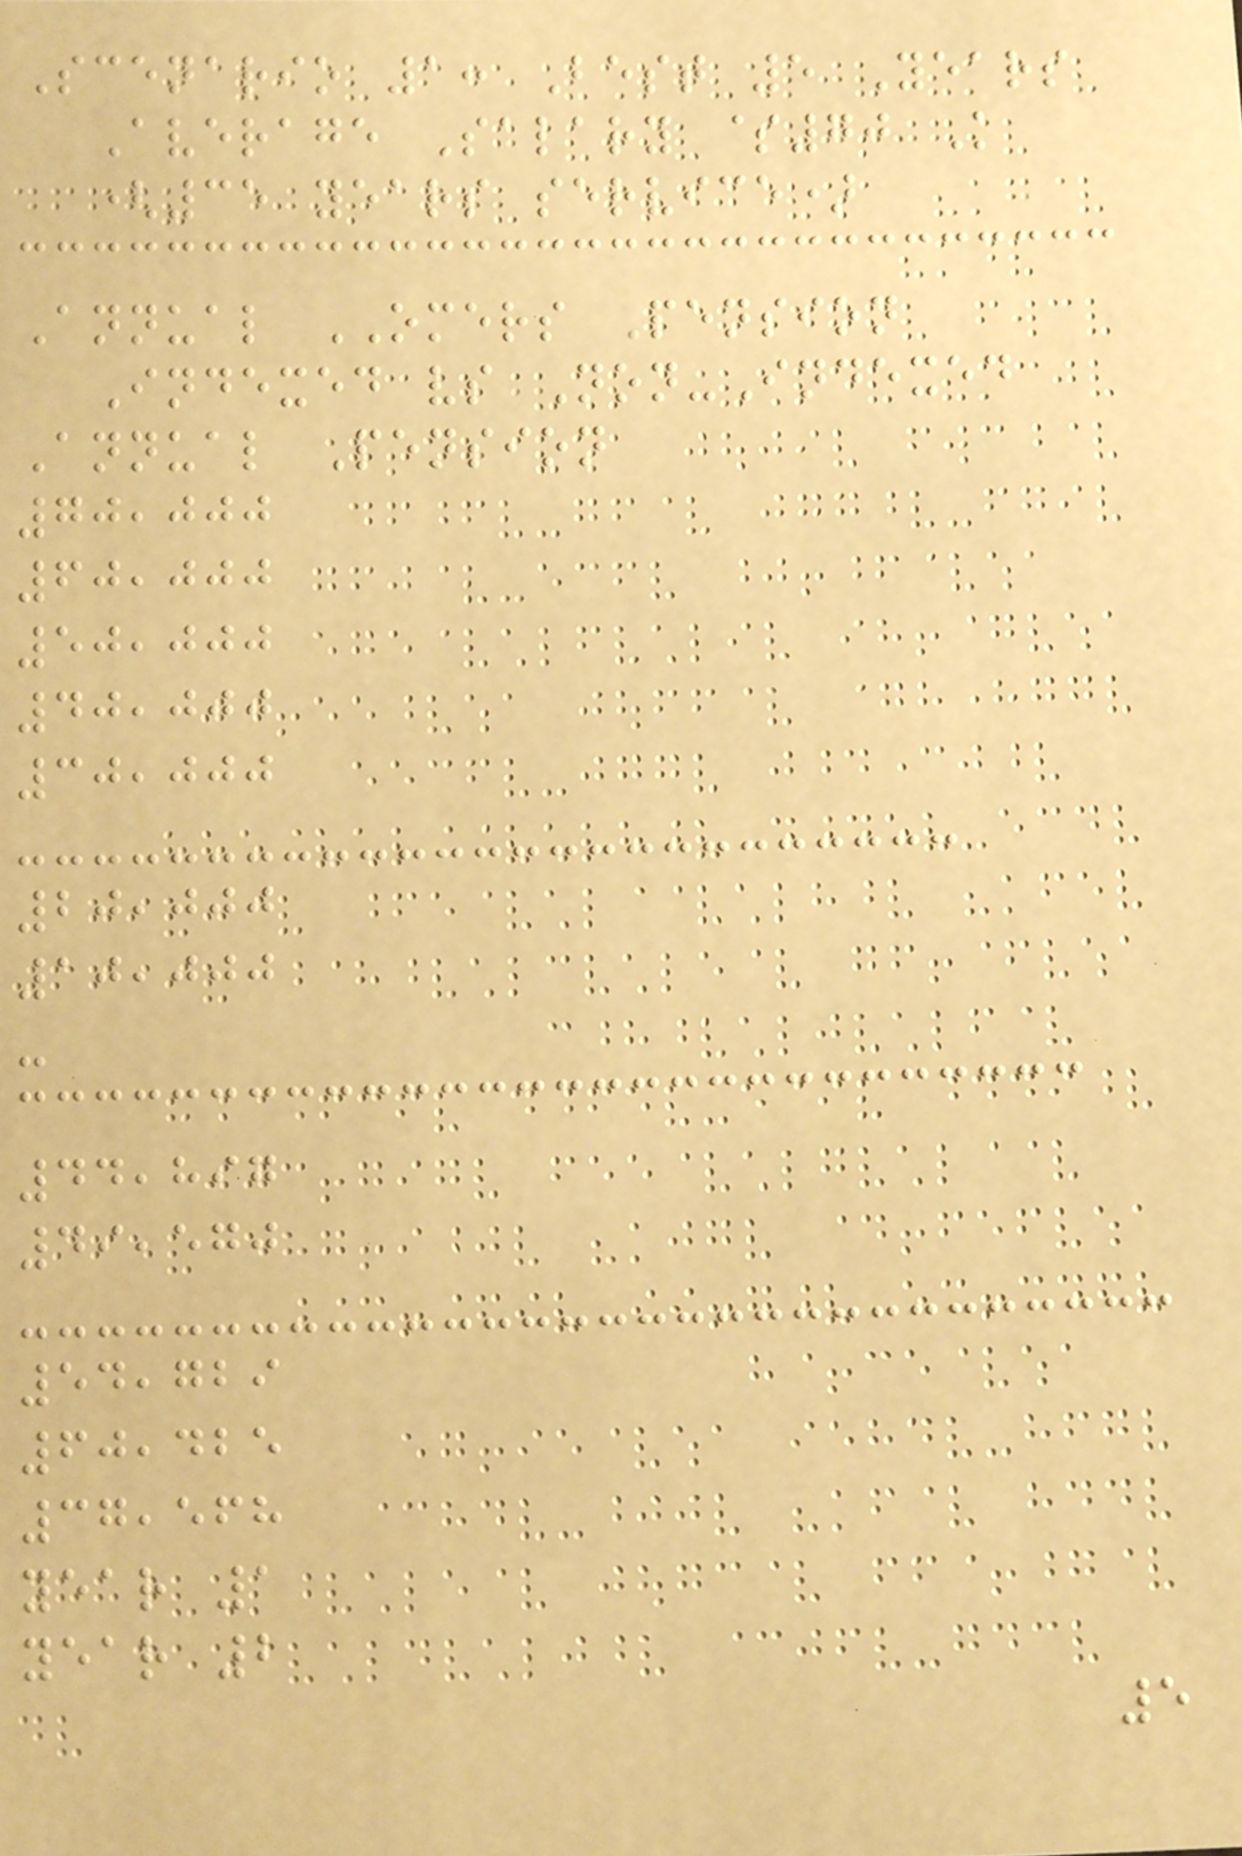Scenario 1: Best 5 Years
Average Salary $70 K
(35 years service)
Annual OMERS Pension
Indexed vs Non-Indexed
Annual Pension
70,000
60,000
50,000
40,000
30,000
20,000
10,000
-
44,897
49,570
54,729
60,425
37,568
year 1
year 2
5
